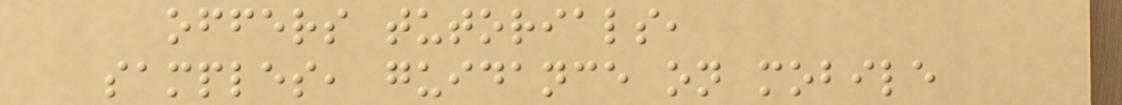offers tutorials,
samples, guidance on mobile
